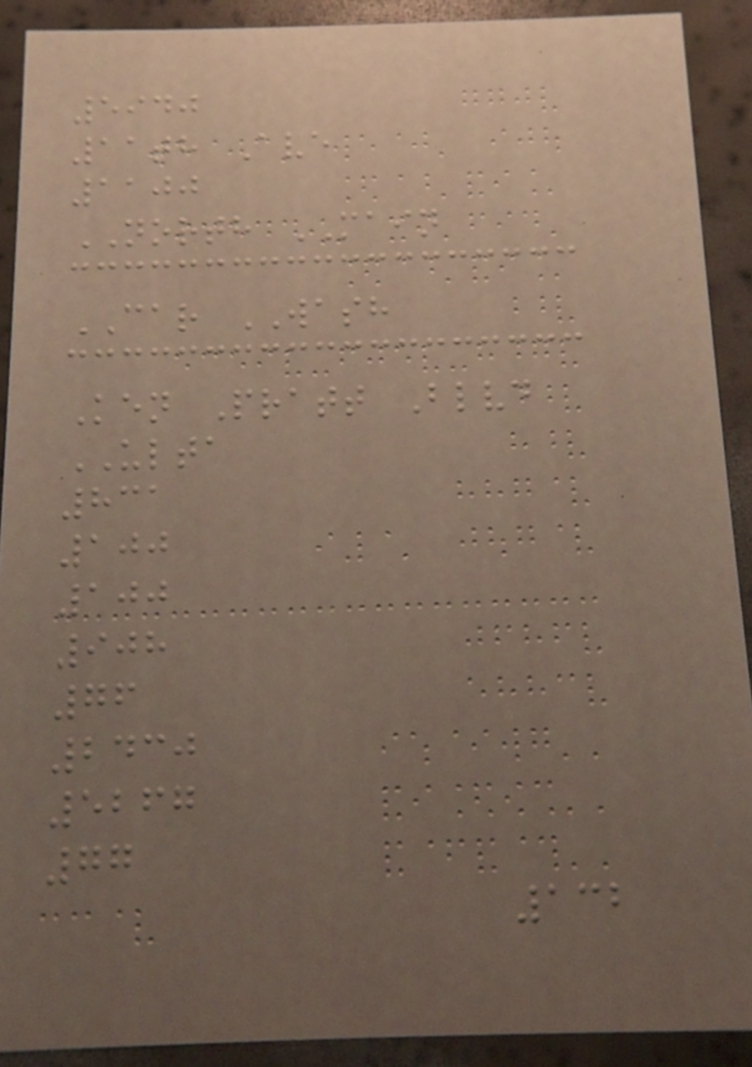5940
11th Ave
1100
NORTH MAIN
CAR WASH
Ken Pratt Blvd
ULTA
831
100
100
908
76
2430
5267
77
132
